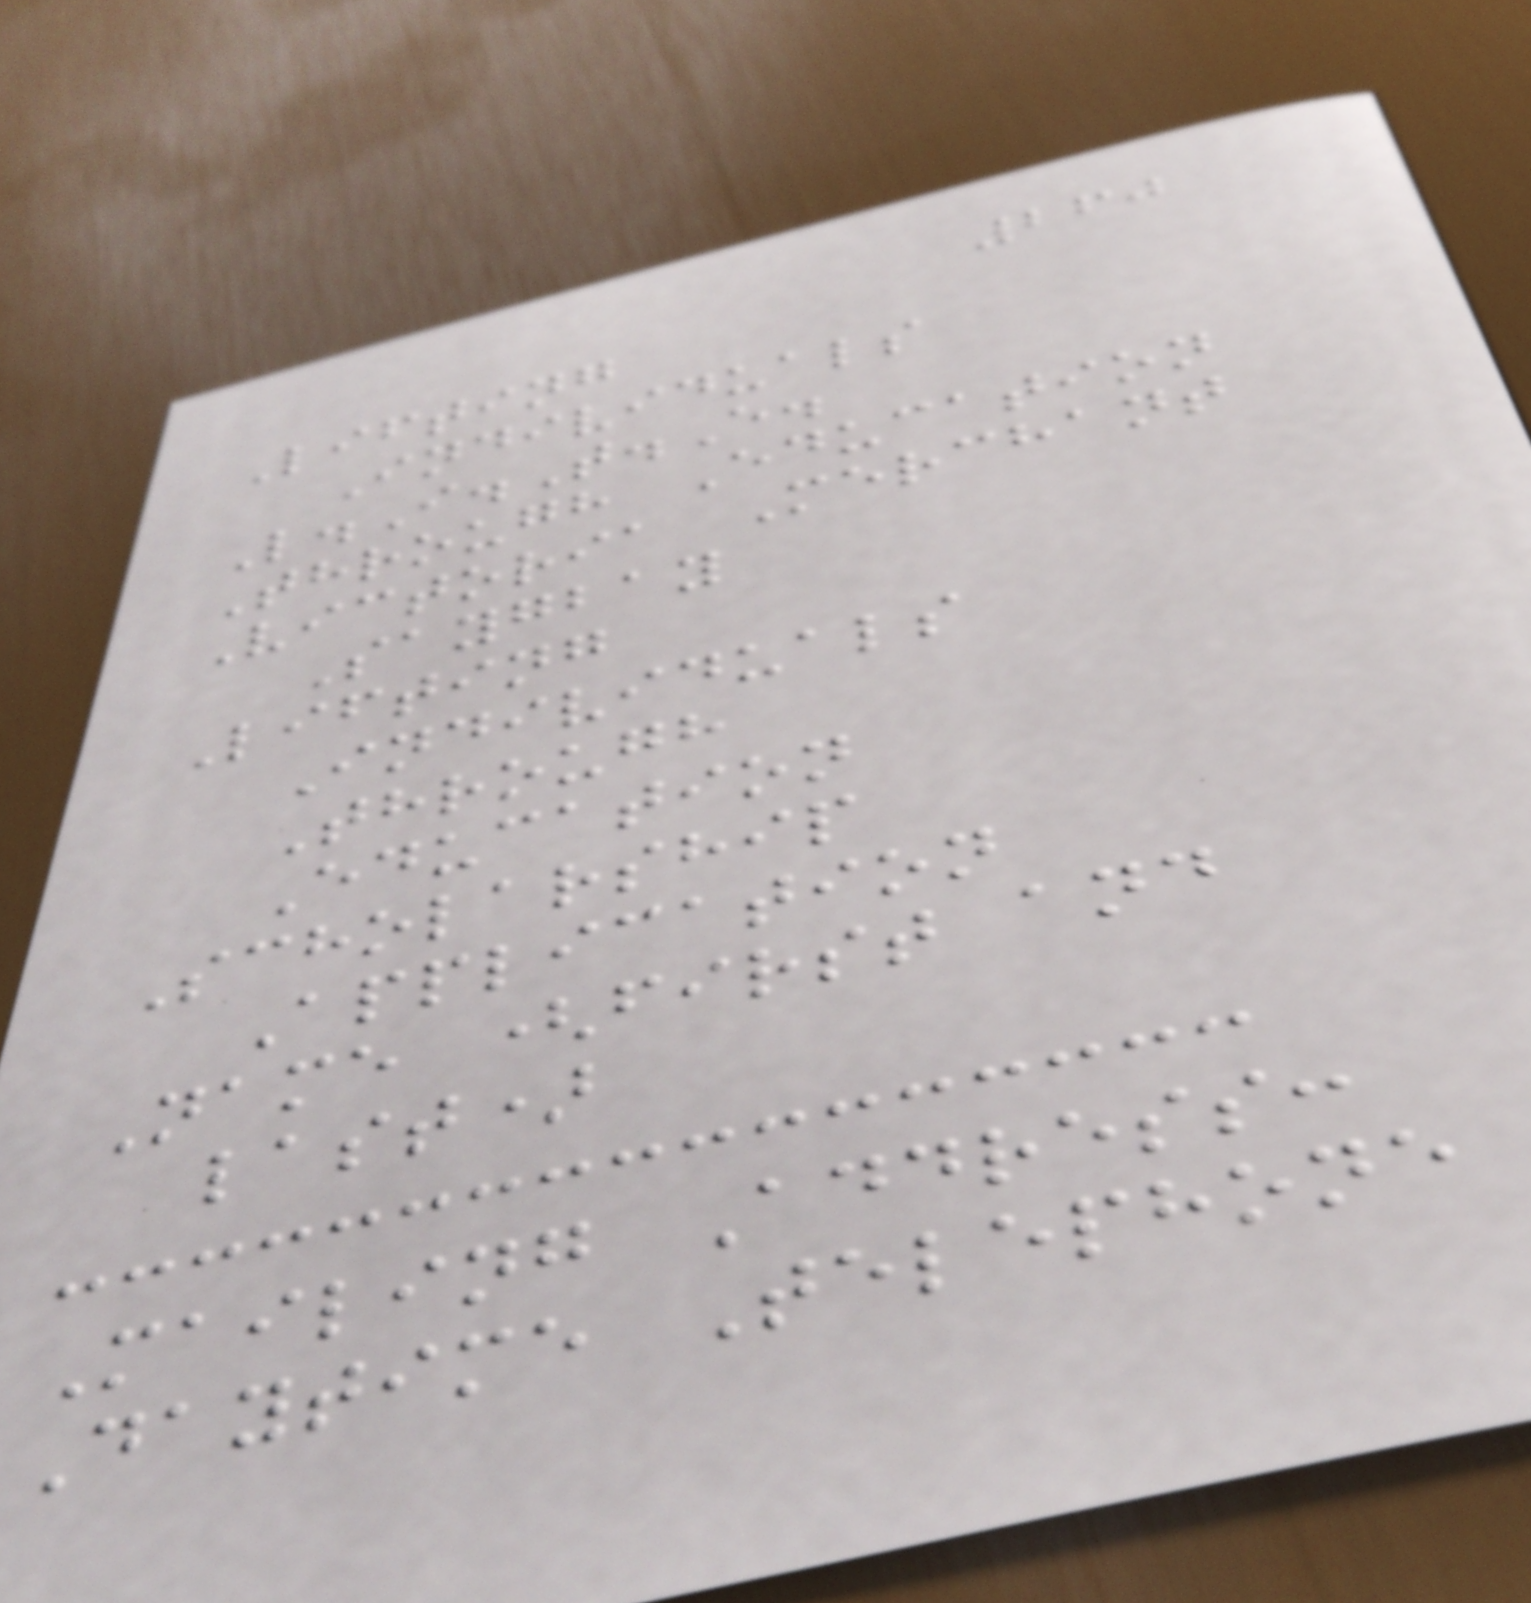260
Lifting
Individuals
L.I.T.E.
Through Education
Victoria Merchant
Saygbay
Lifting
Individuals
Through
Education
Scholarship
Application
Name (first and
last)
Mailing Address:
Daytime Telephone
